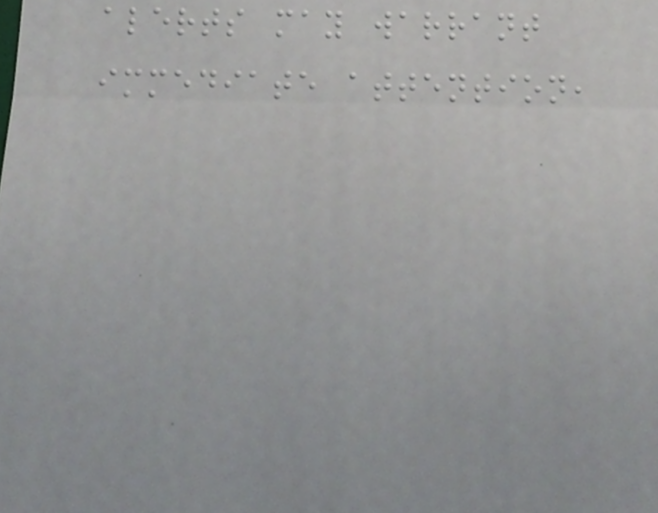alerts may warrant
immediate attention,
